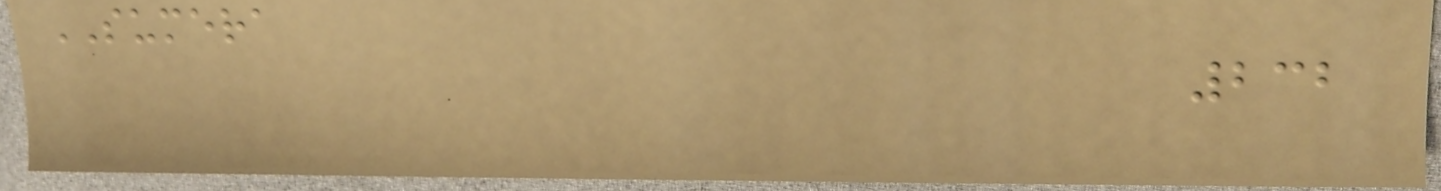SUMERA
232
